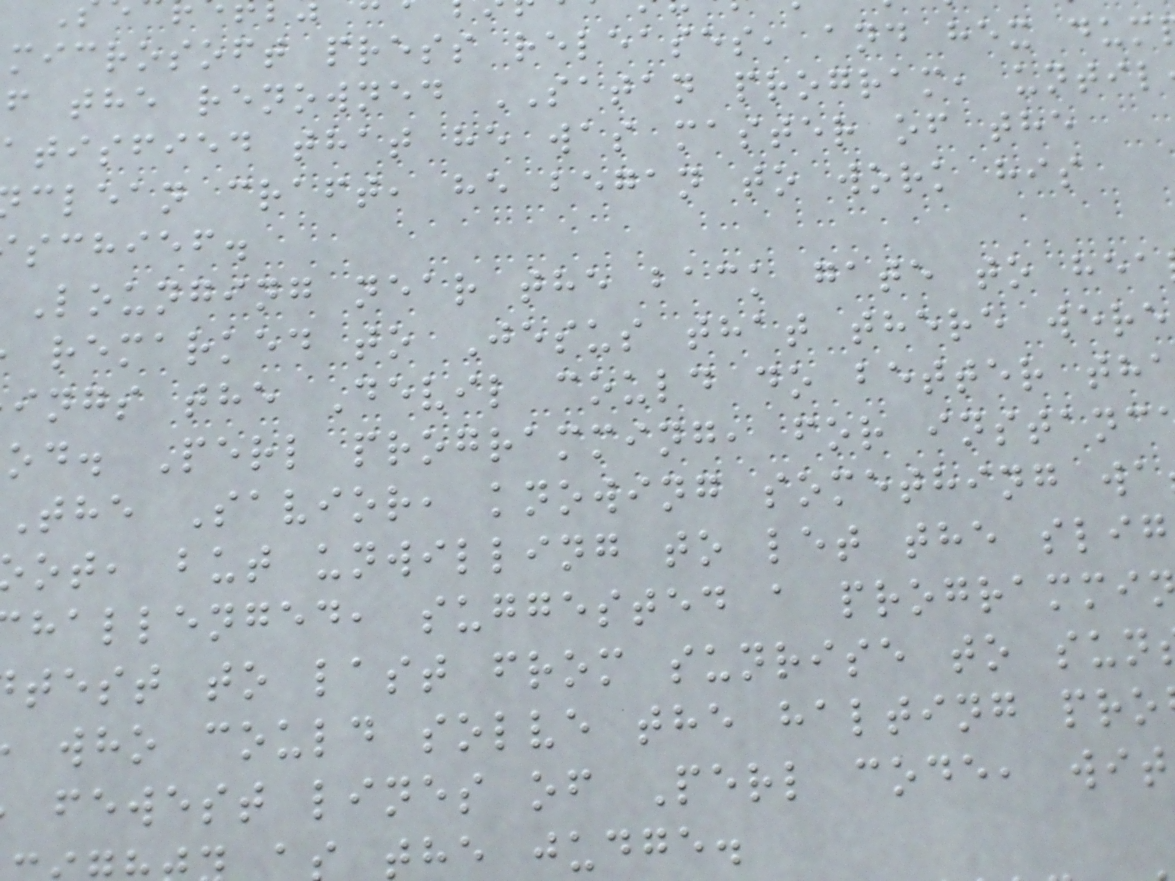microsoft press releases, and hex dum
f the renowned SATAN program, until
atisfied that he was master of the
clean craft, he began to work his
schief.
Lounging near the back gate to hea
remarked to Jesus that there were
ings the Devil could do better th
od. Perl programming, for instanc
The Savior, knowing something wa
ot, but unwilling to let the slig
hallenged, suggested a programmi
test to last from sunrise to sun
who could solve the halting pro
fewest lines of Perl code, wit
the judge.
